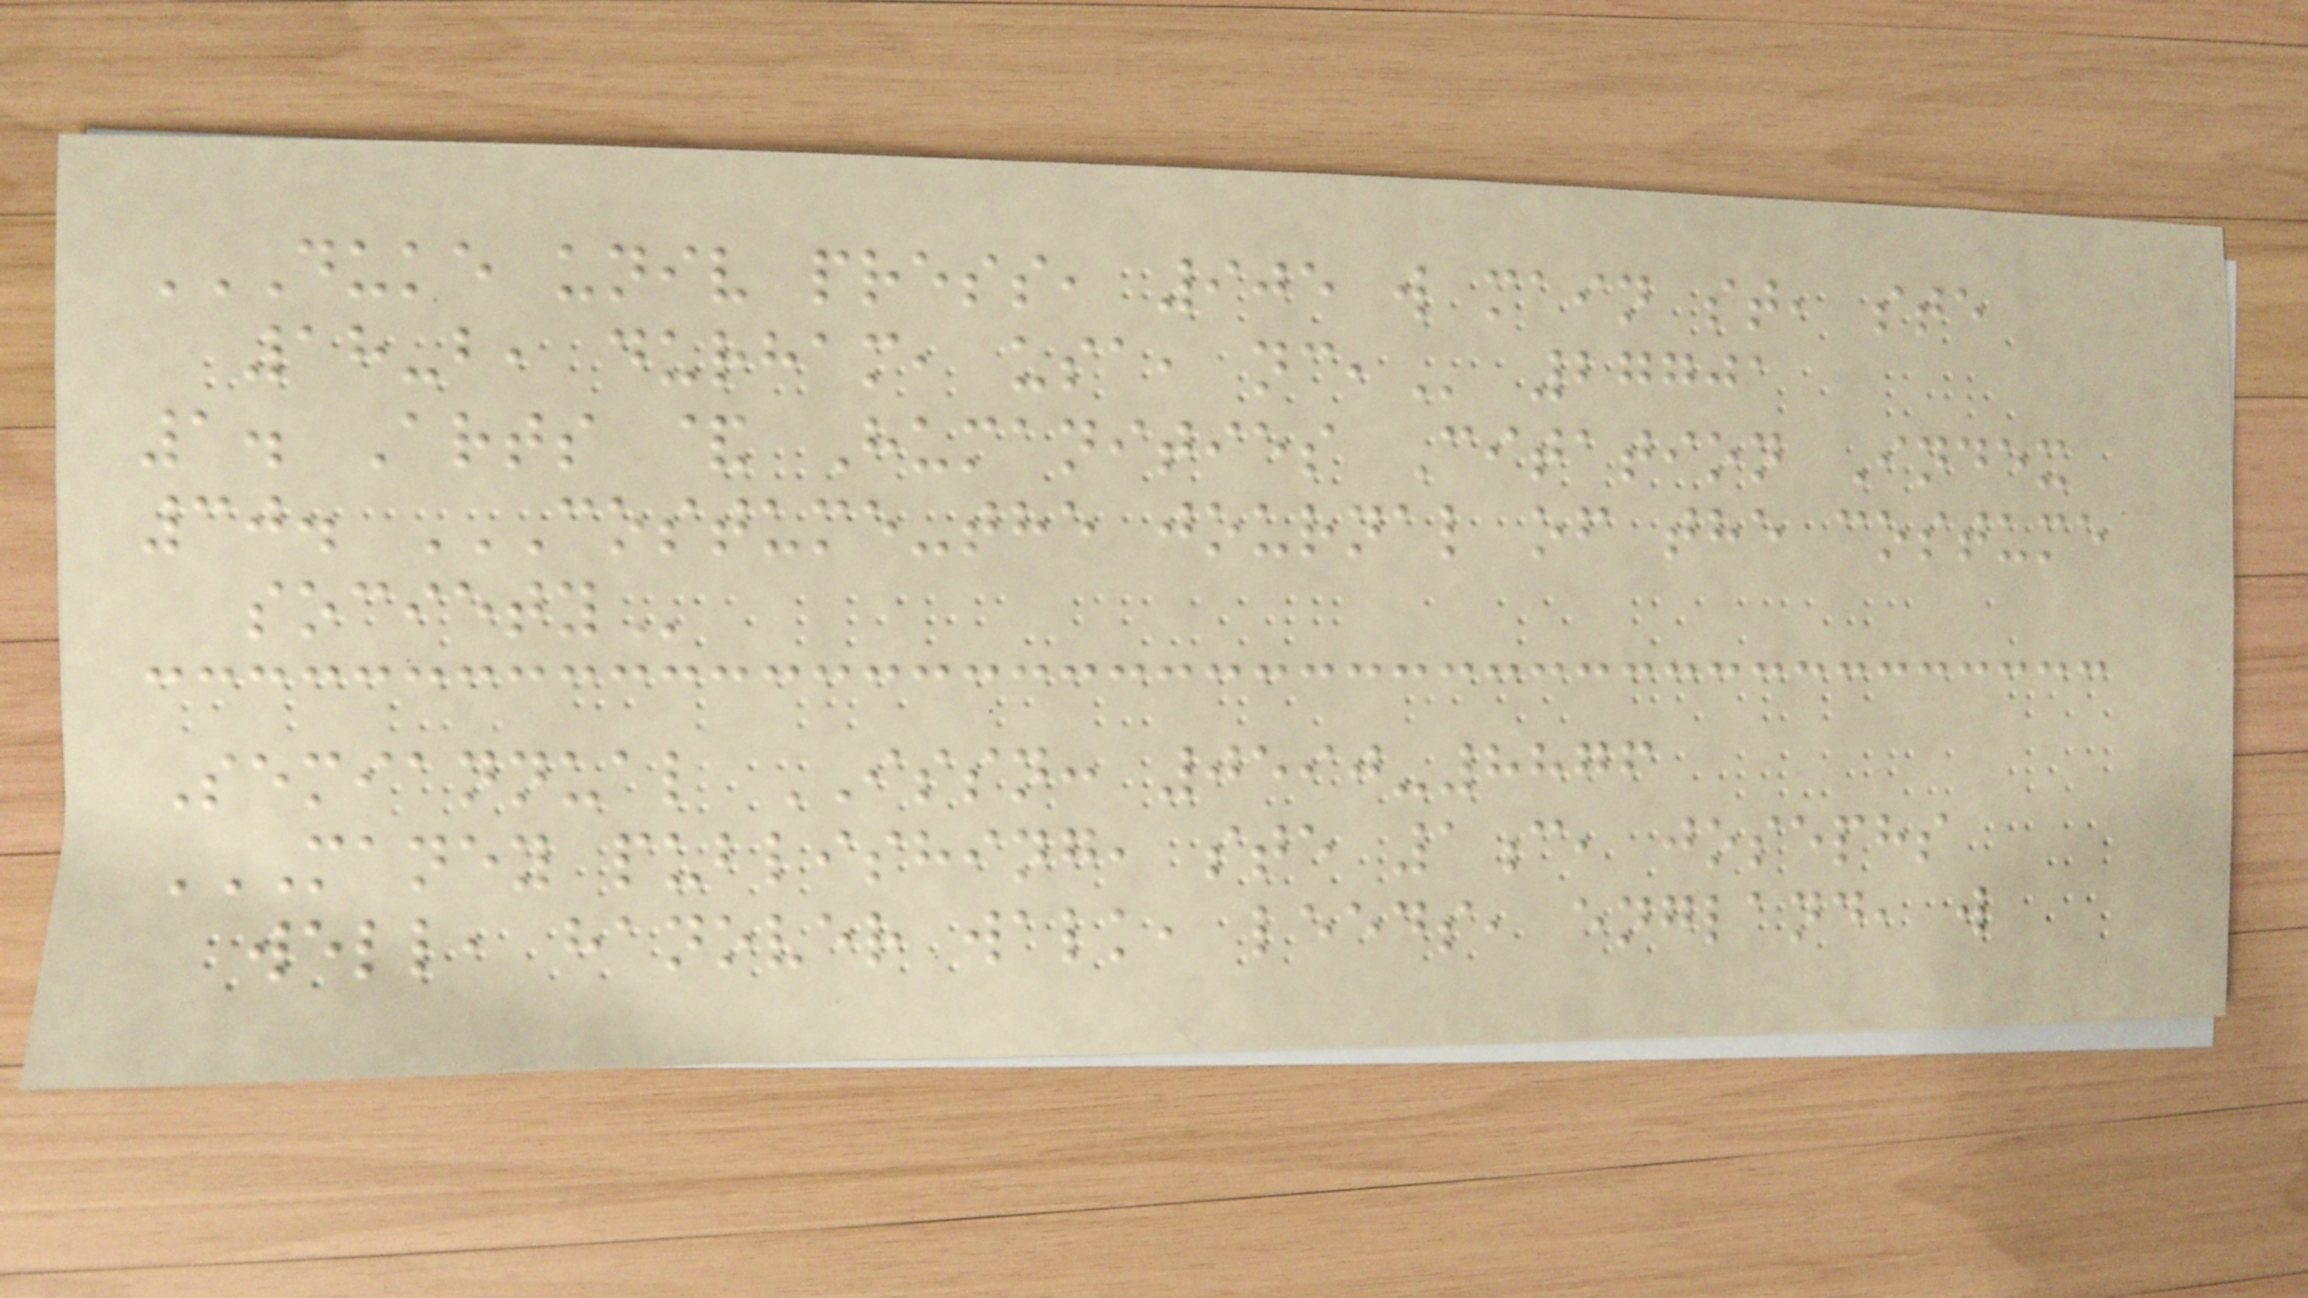DUKE UNIV PRESS, 905 W MAIN ST, STE
18-B, DURHAM, USA, NC, 27701
1. Arts & Humanities Citation Index
30. COSTUME-THE JOURNAL OF THE COSTUME
SOCIETY
Semiannual ISSN: 0590-8876
MANEY PUBLISHING, STE 1C, JOSEPHS
WELL, HANOVER WALK, LEEDS, ENGLAND, W
